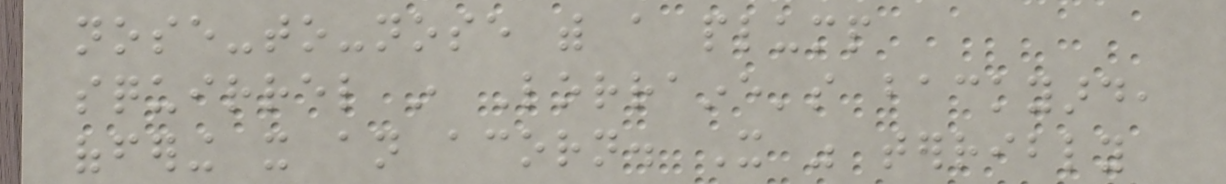nose-to-nose with a plump
squirrel in Lorraine's backyard,
offering it an acorn. It was terribly
